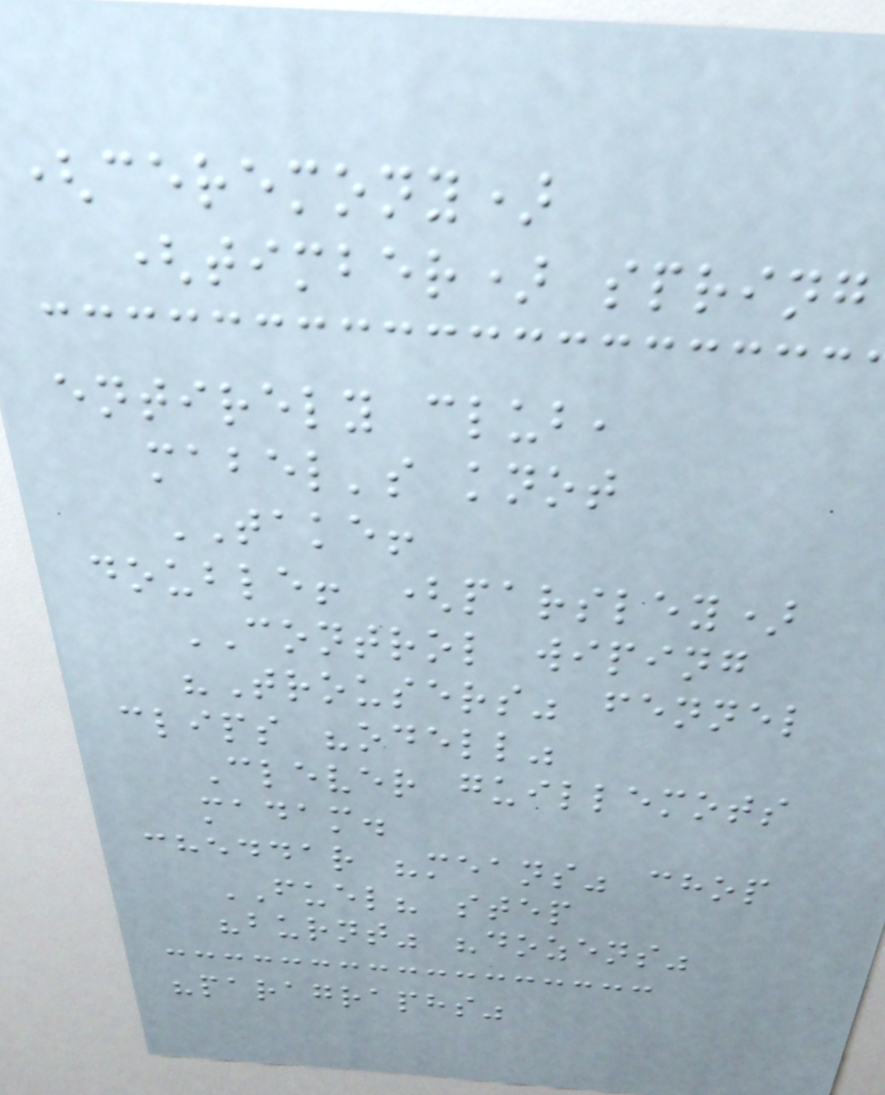(ceremony)
(timber) spring
entirely club,
mabel's knot
TAKE!
double! (parsley)
CONTROL wiping
"Trousers" fennel
clips "odell"
Clever guillemots
madam.
cheddar "means" chop
FUEL? step
"burnt" "dozens"
"paragraphs"
